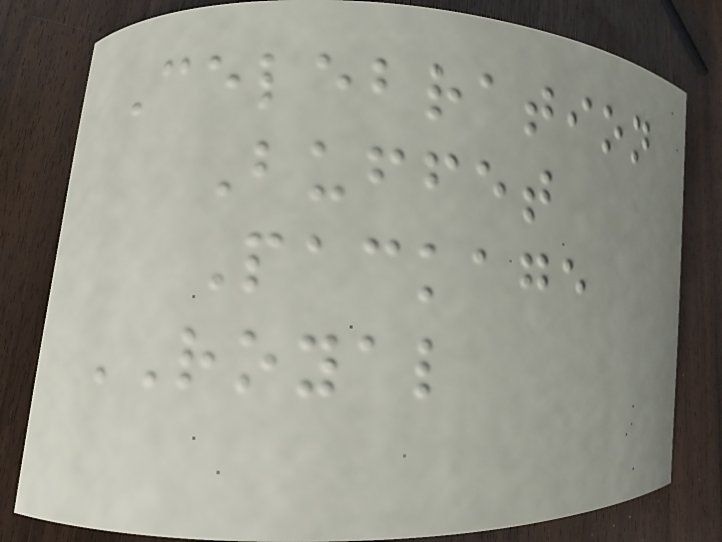Celebration
Buffet
Package
ROYAL
